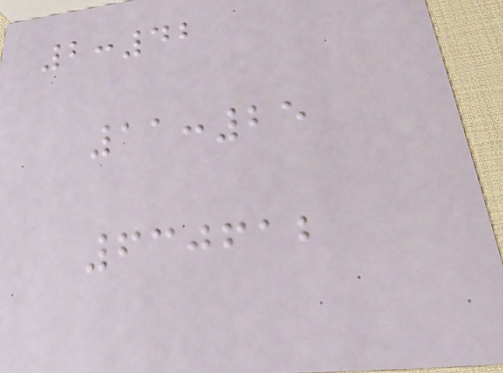2:42
11:25
630612
